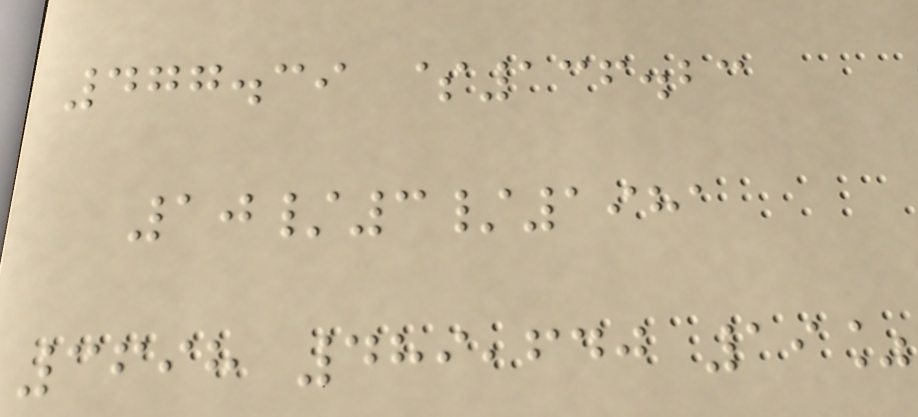477.39 $136.23
10/3/1981
3698 489,640 19%
